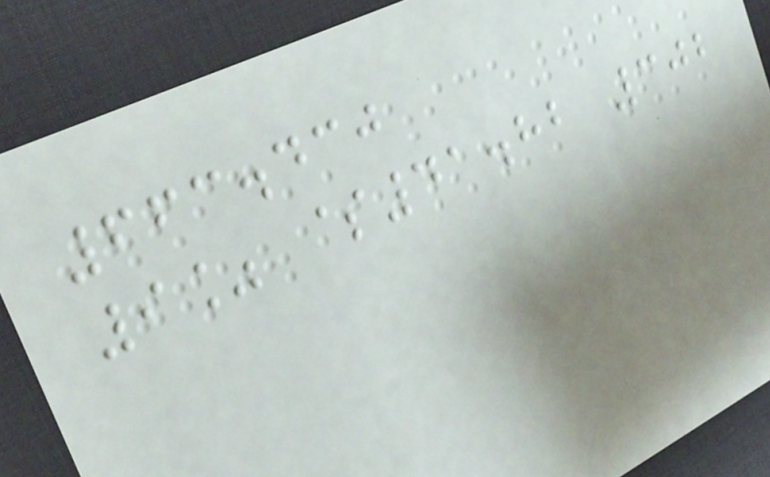663.430
9% $41.82 302
